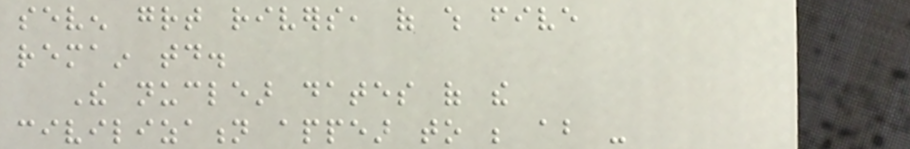seven great rivers, of which five
remain today.
The nuclear dates of the
civilization appear to be about -
